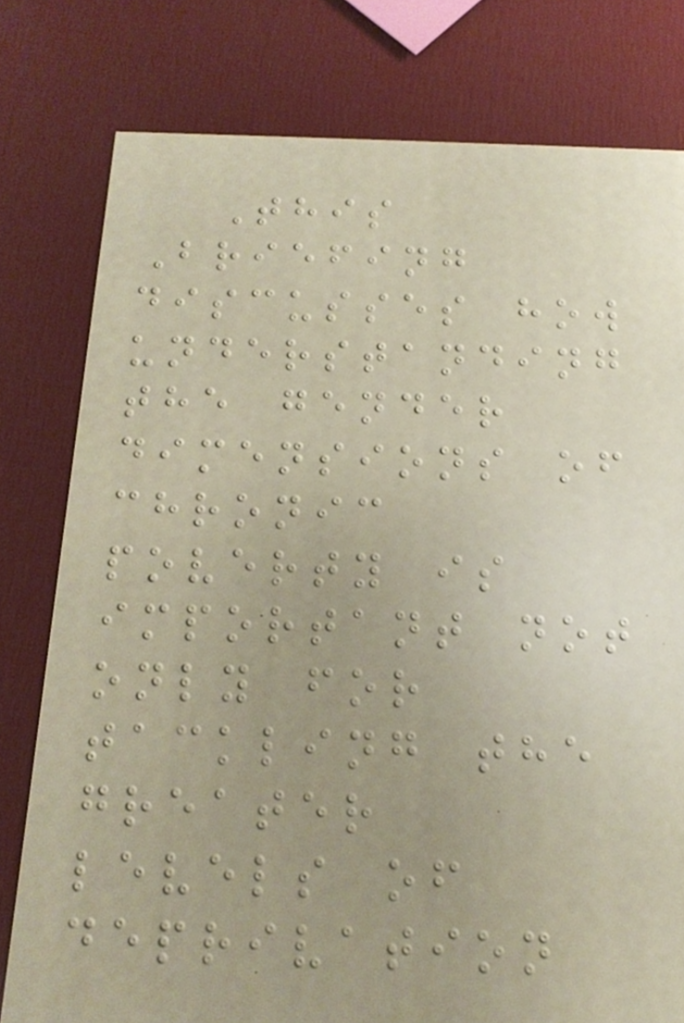This
Briefing
discusses how
understanding
the gender
dimensions of
chronic
poverty is
important not
only for
tackling the
greater
levels of
deprivation
